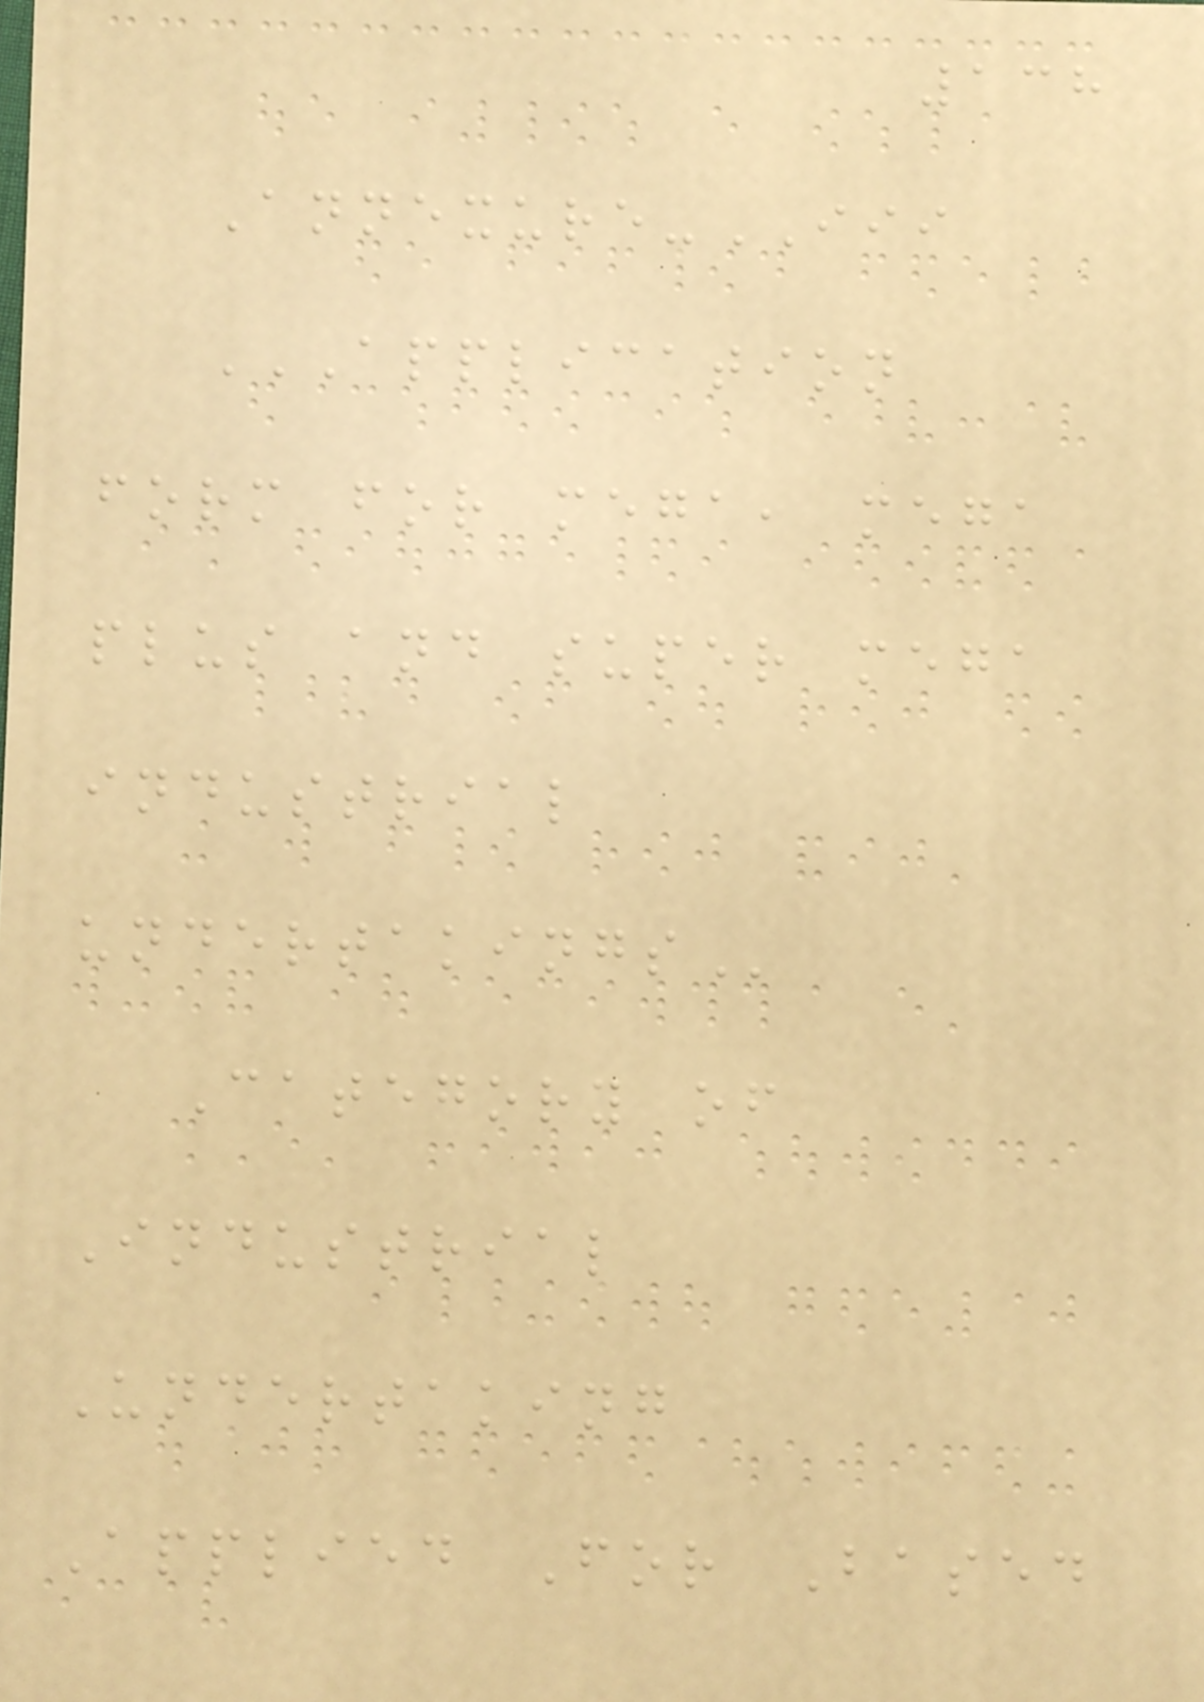138
Annexure-III
APPLICATION
FORM FOR MEGA, MEGA
PLUS AND SUPER MEGA
INDUSTRIAL
UNDERTAKINGS
Category of
Industrial
Undertaking
Applied For Based
